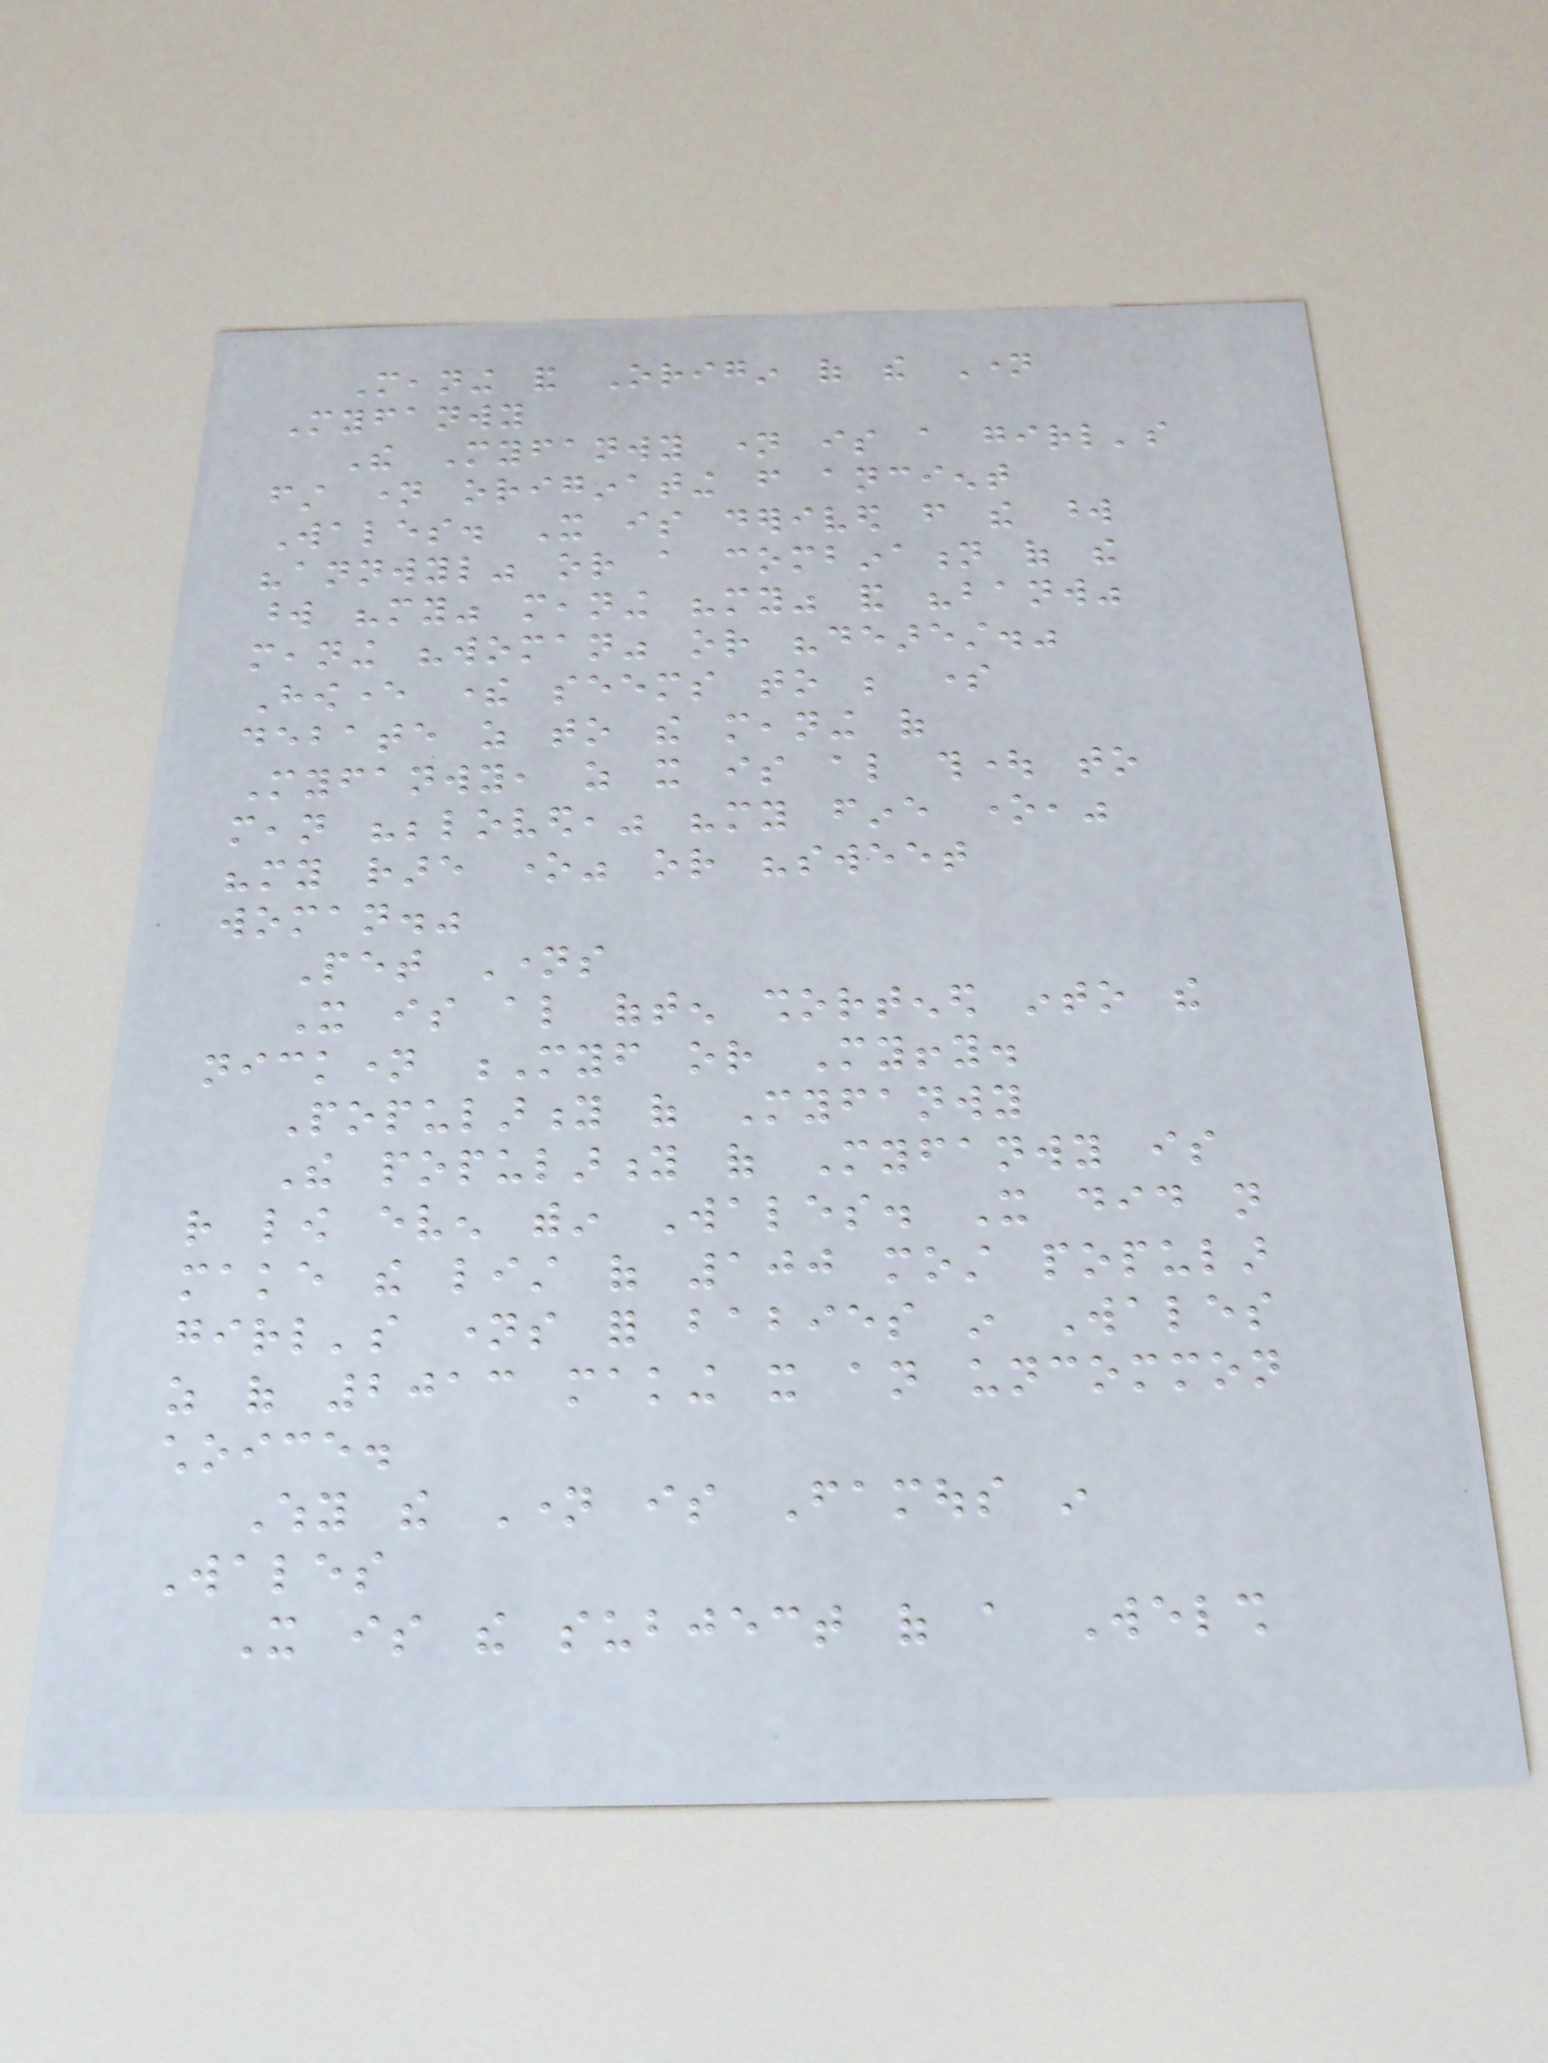Meaning and Origin of the Name
Myfanwy
The Myfanwy name is a girl's
first name originating from ancient
Wales. It is derived from the word
"annwyl" or a combination of the
word "my" meaning "my" and "banw"
meaning "woman" or "dearest."
However there seems to be some
debate as to the meaning of
Myfanwy, as it is also thought to
mean "beloved," "my fine one,"
"my rare one" or "sweet
woman."
Pet Names
It is also often shortened into the
nickname Myf or Myffy.
Popularity of Myfanwy
The popularity of Myfanwy is
rather low even within Wales. It did not
make the list of 100 most popular
girl's names for babies in Wales
as of 2013 making it an uncommon
choice.
Why the Name is Famous in
Wales
It is the subject of a Welsh
